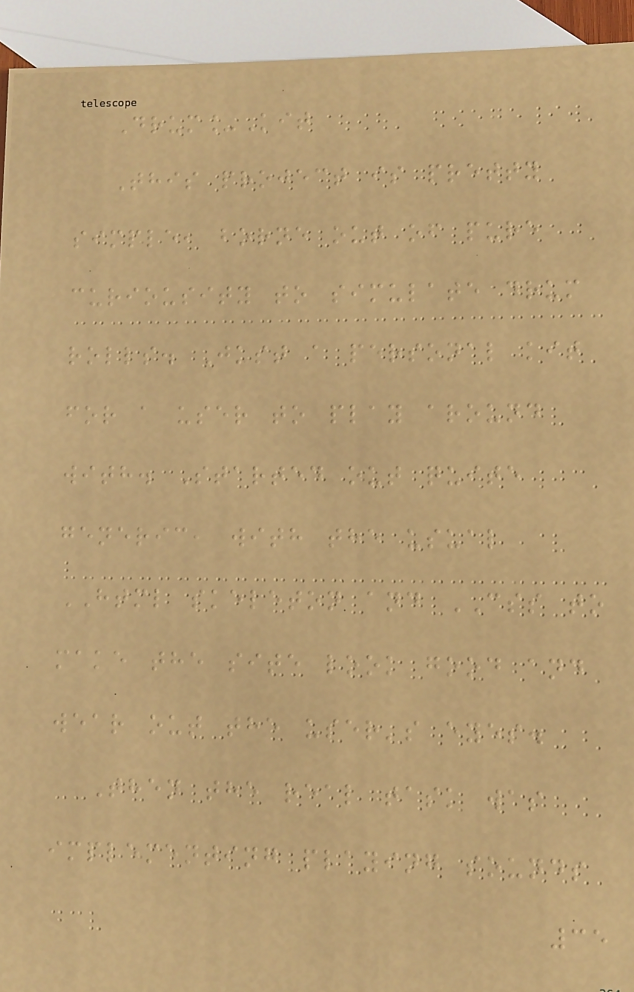Drum_Kit
This project is pretty
simple, borne out of pure
curiousity to simulate drum
rolls. Just a personal kit
for a user to play around
with. Started out quite
generic, with the usual
HTML skeleton and CSS to
make the site look good and
wear out the user's eyes.
Then the real task was
implementing playing sounds
35
